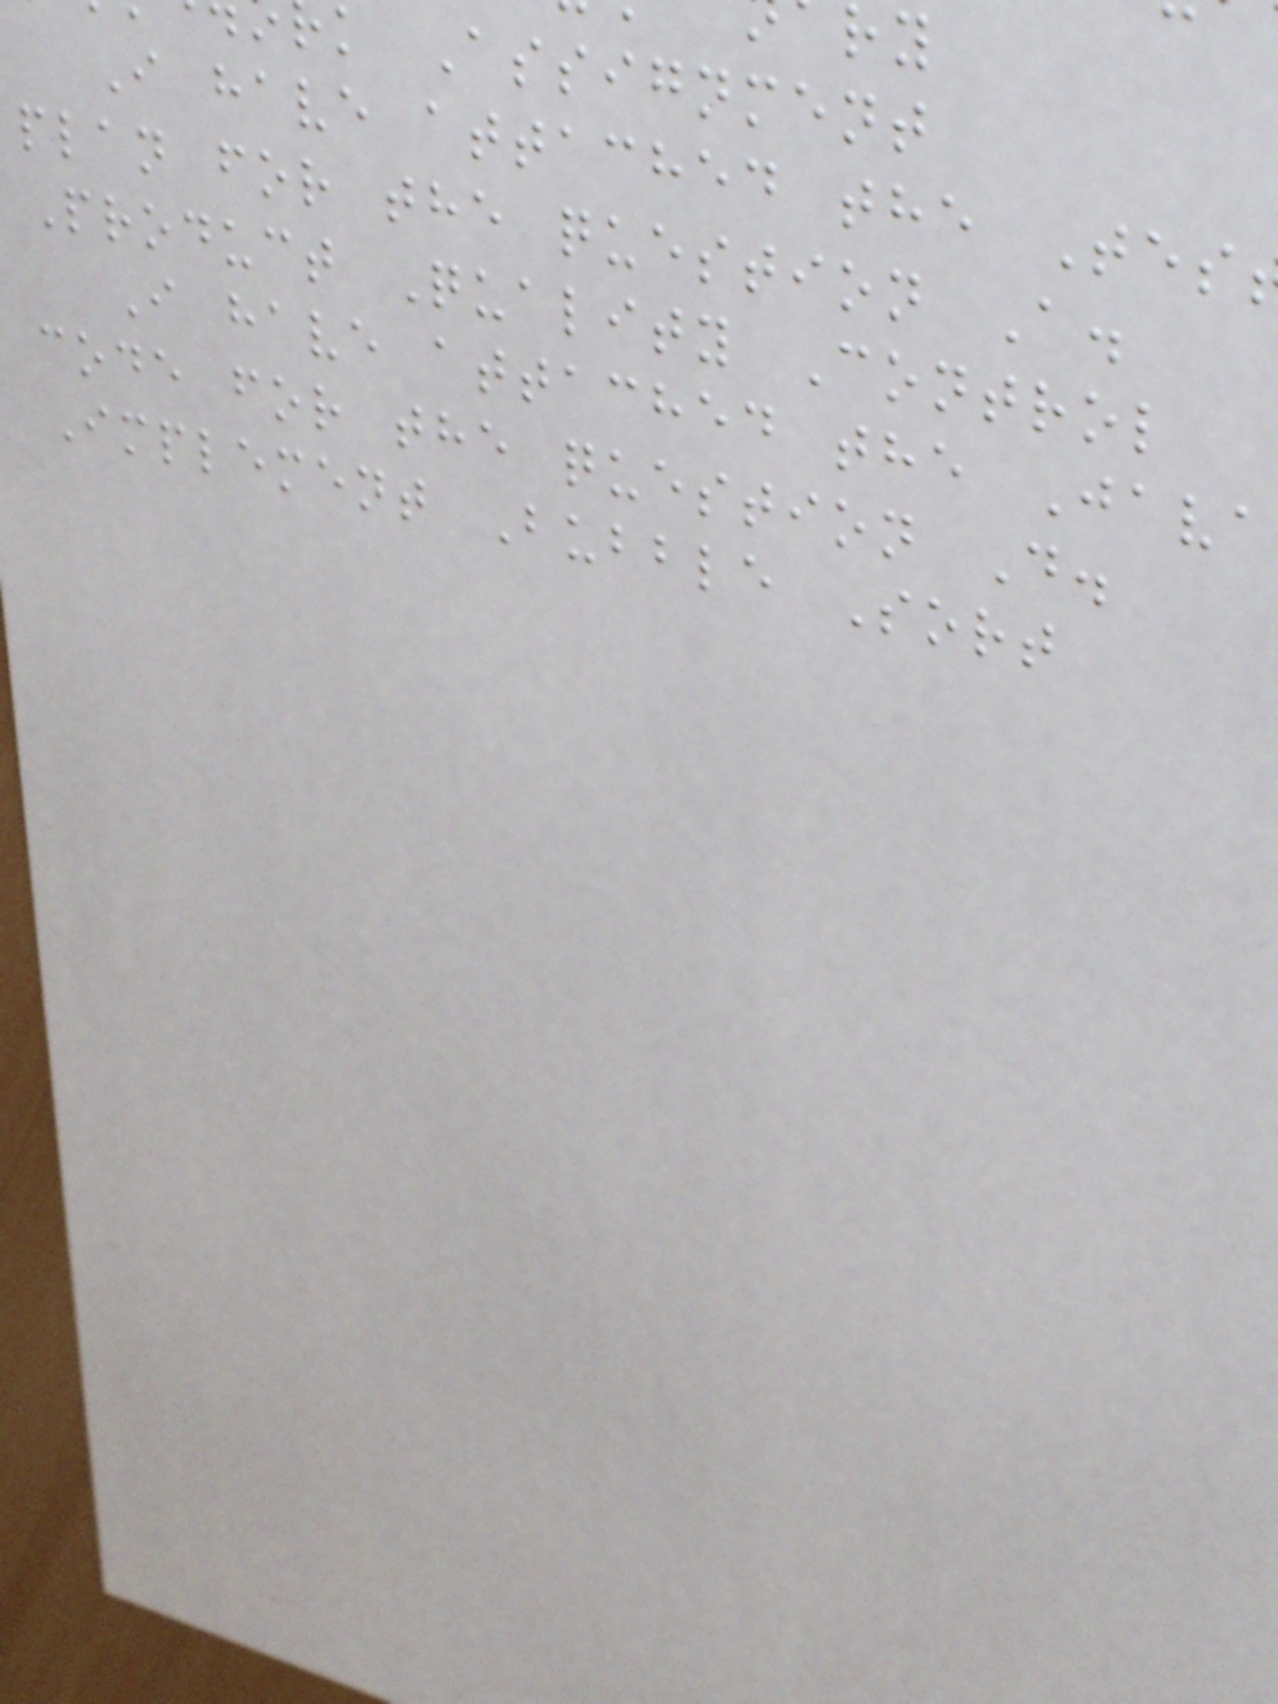k Assignment
I have attached the Tes
plan for the question A.
Product Quality Control
I have attached the Java
code for the question D.
Implement Bubble Sort
